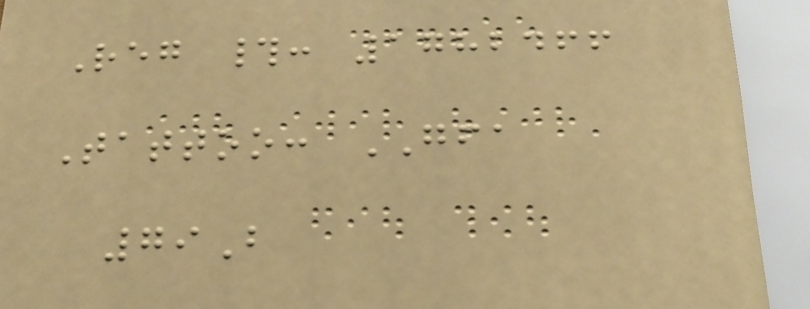Reg #: 1782466
Tattoo: GFA
79B
